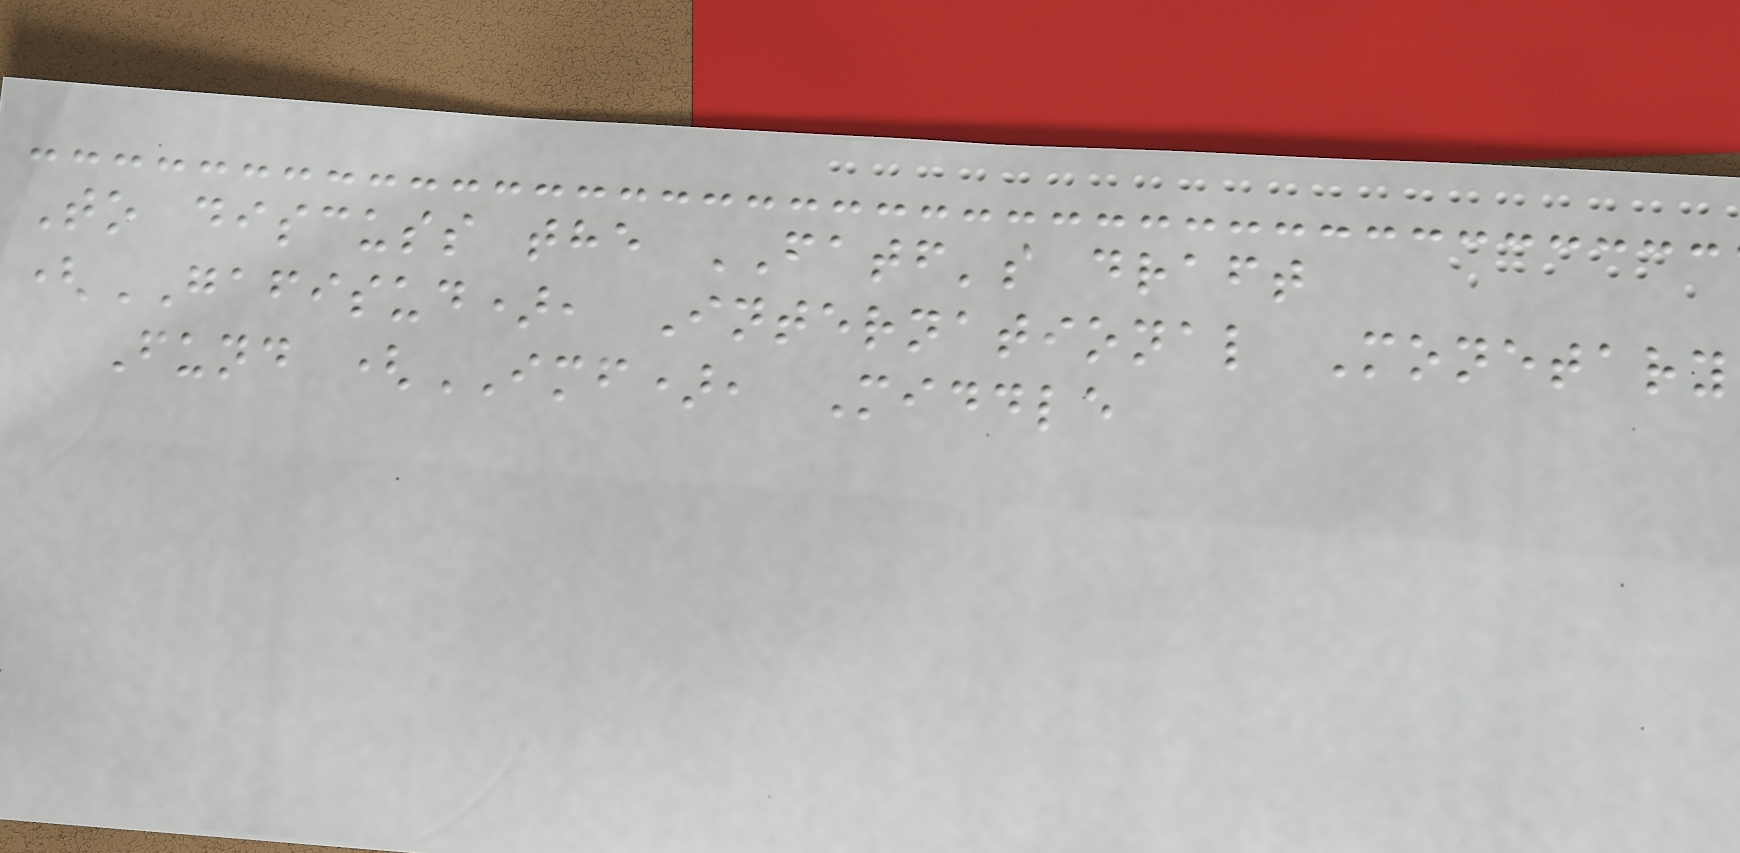To discuss the FATF's draft
(GAFISUD), International Monetary
Fund (IMF), Middle
